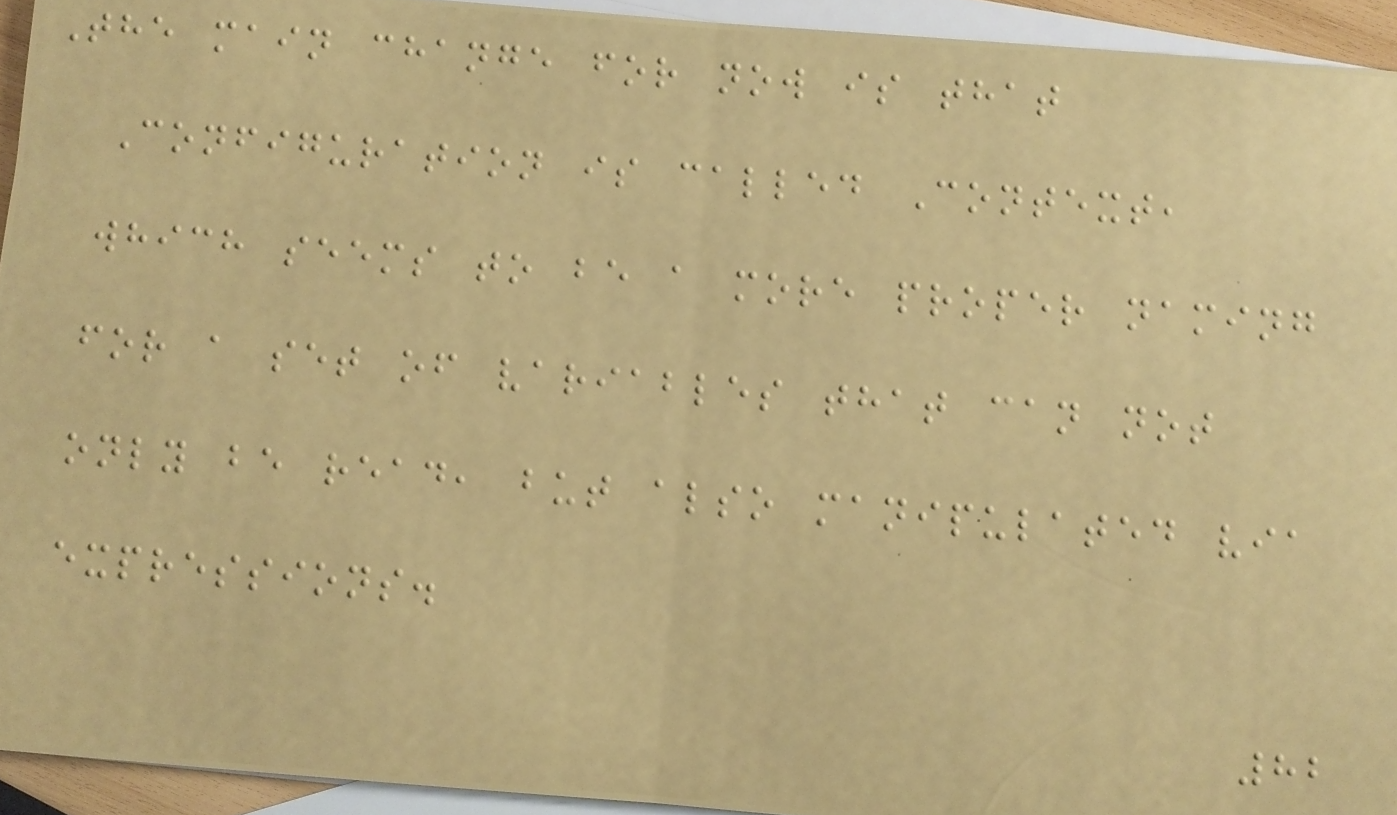The main change for now is that
Configuration is called Context,
which seems to be a more proper naming
for a set of variables that can not
only be read, but also manipulated via
expressions.
82
